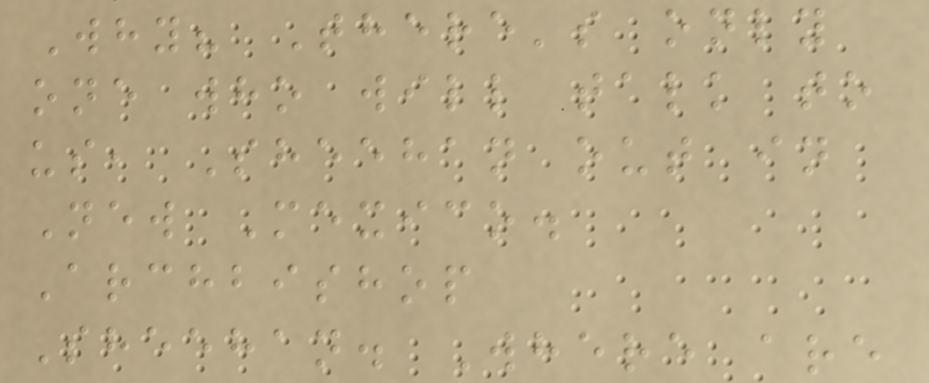Why? There's only
one who will talk to
us, Sheehan out in
New Mexico.
Archbishop
Sheehan. Where are
